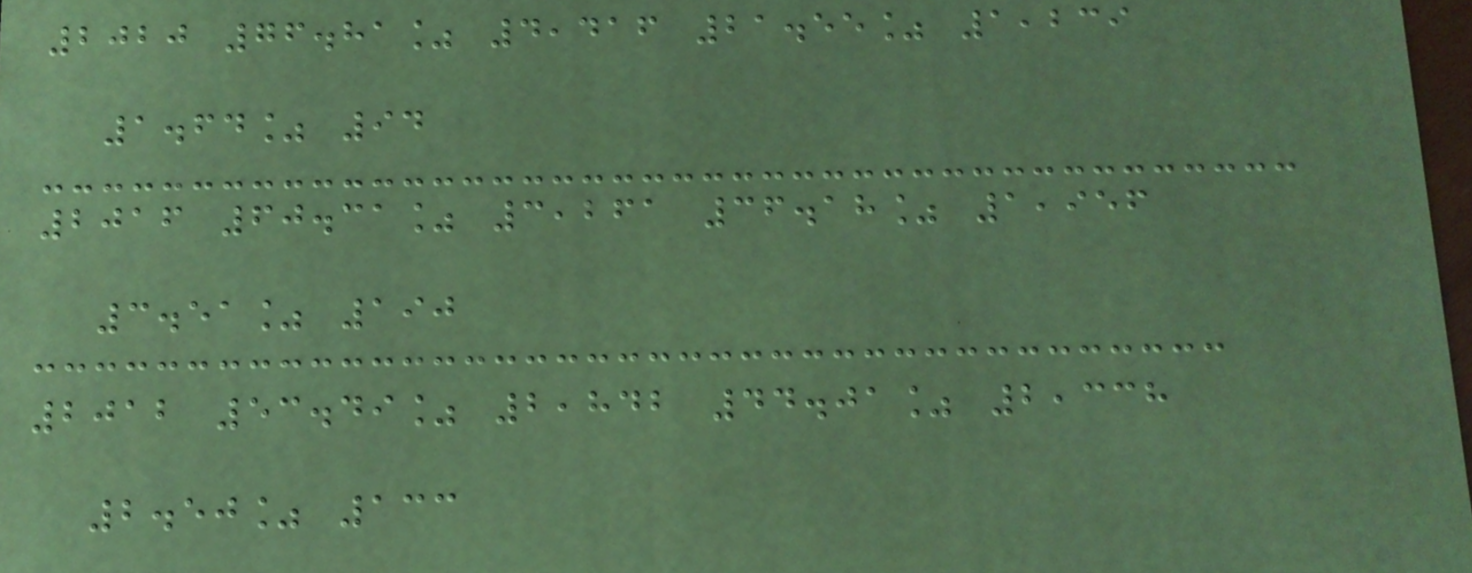2020 76.81% 4,416 21.55% 1,239
1.64% 94
2016 60.31% 3,261 36.18% 1,956
3.51% 190
2012 53.49% 2,842 44.01% 2,338
2.50% 133
